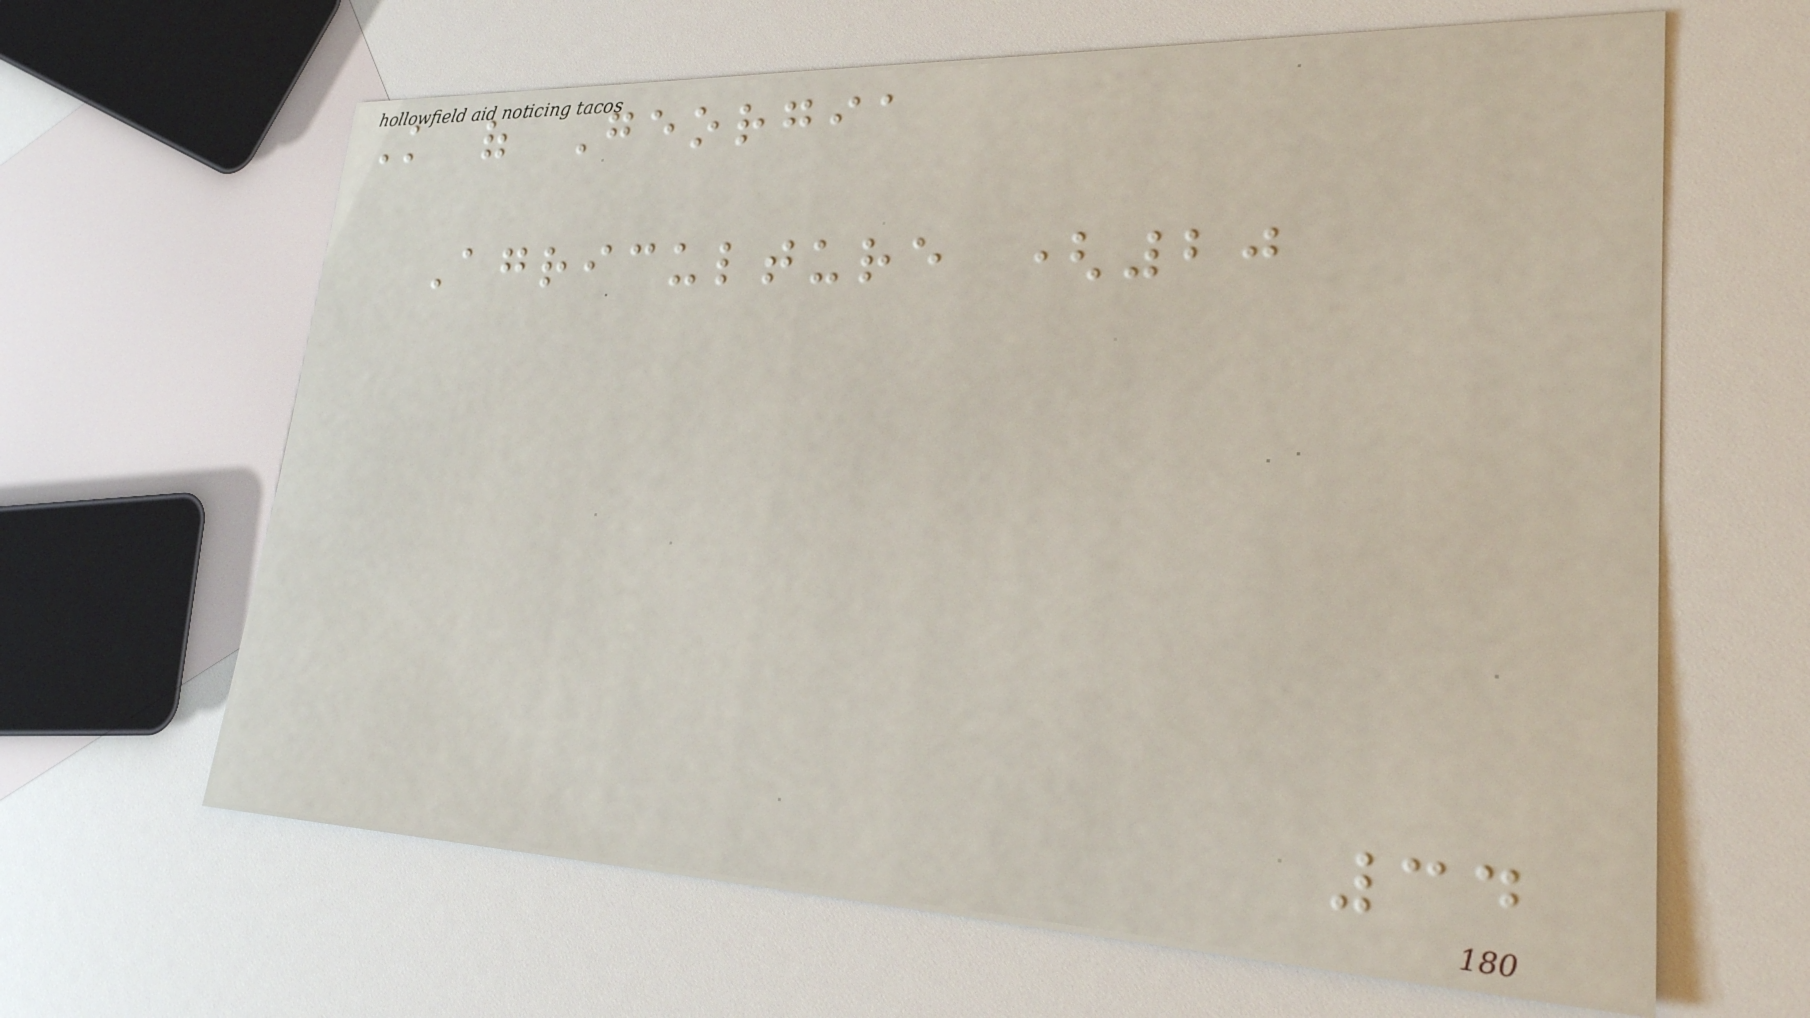Knowledge of Georgia
Agriculture (20
34
